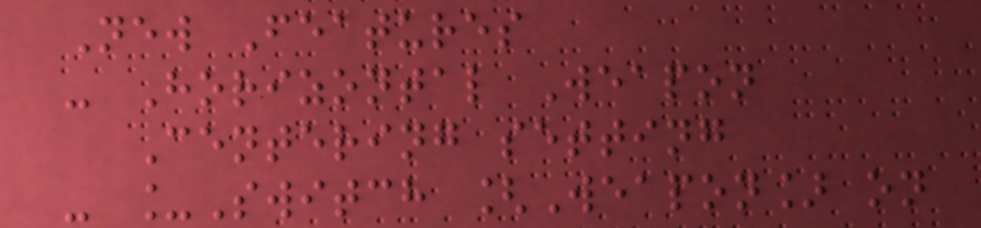New Features
- Horizontal Weapon
Centering setting
- _Switch [Weapon] on
